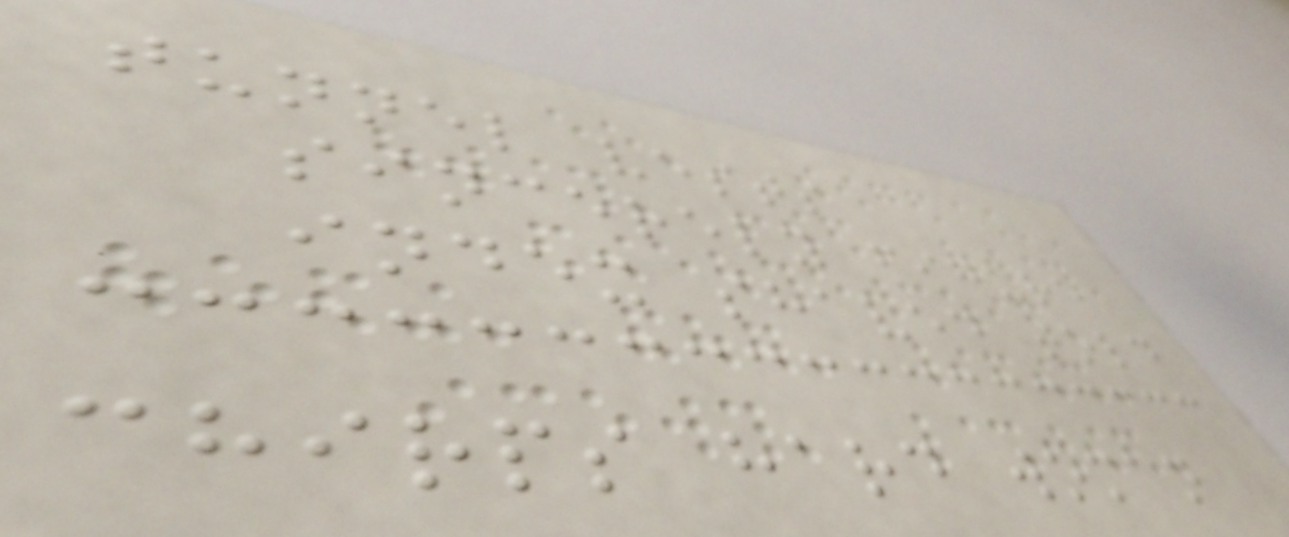tunnel vests
sincerely figure
index shaved told
chirps hard woman
